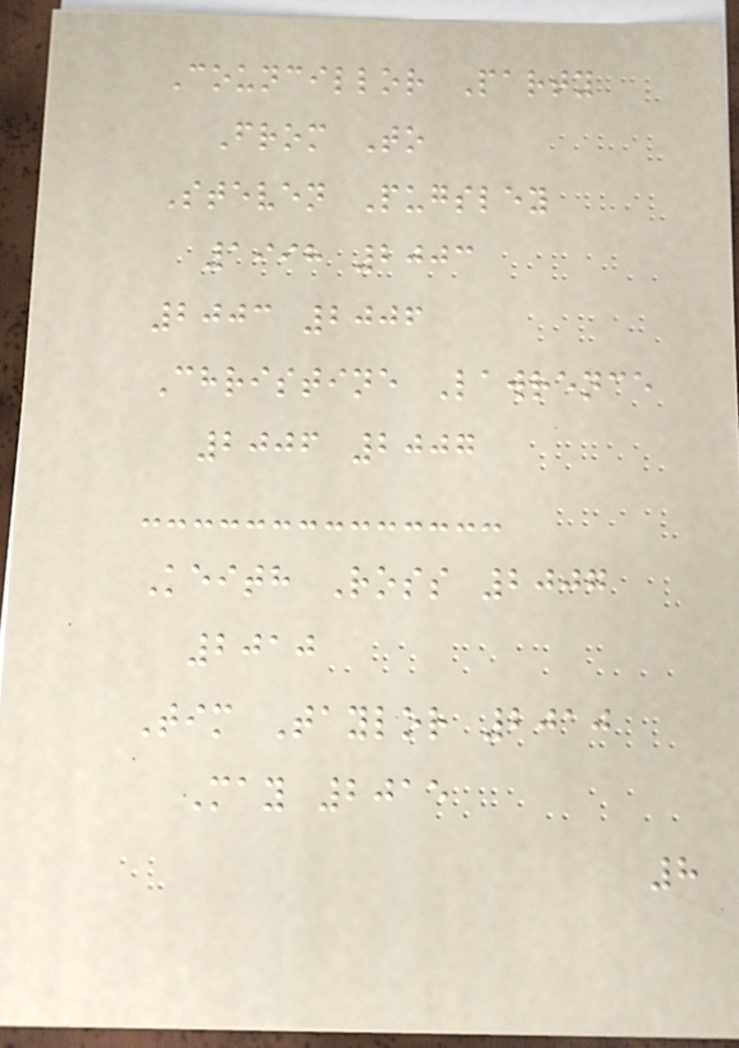Councillor Party
From To
Steven Pugsley
1998 2003
2003 2006
Christine Lawrence
2006 2007
Keith Ross 2007
2010
Tim Taylor 2010
May 2015
8
